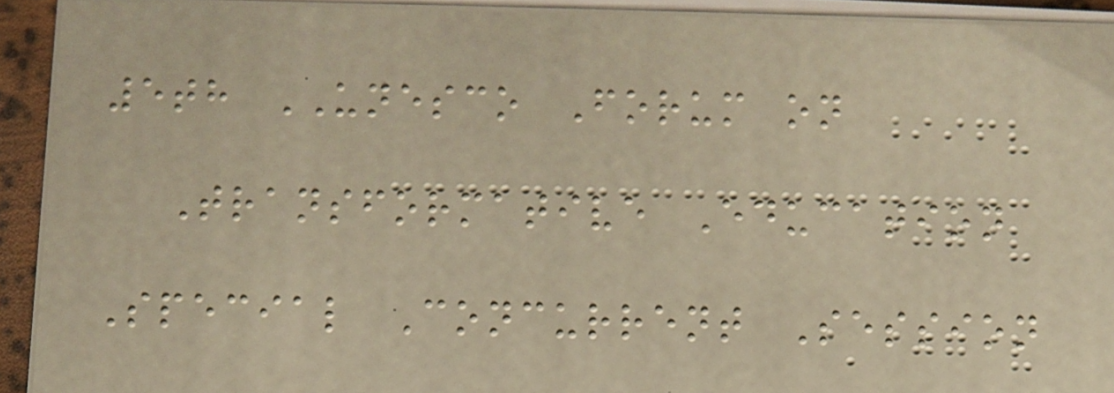5th UNESCO Forum on
Transformative Education
Special Concurrent Session
